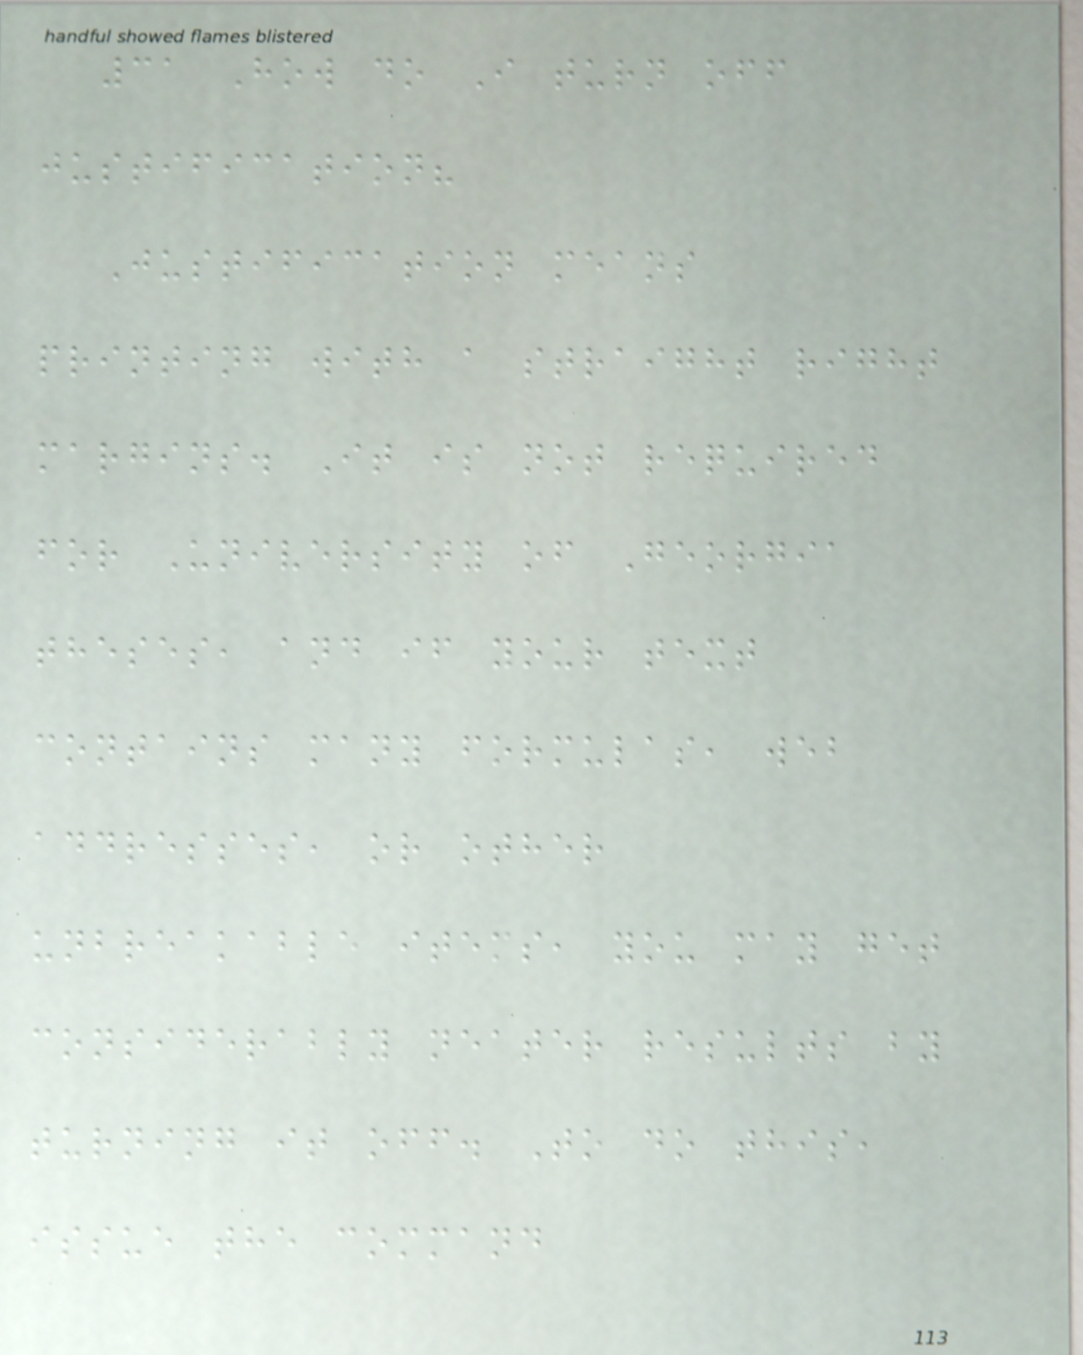31 How do I turn off
justification?
Justification means
printing with a straight right
margins. It is not required
for University of Georgia
theses, and if your text
contains many formulas, web
addresses, or other
unbreakable items, you may get
considerably neater results by
turning it off. To do this,
issue the command
